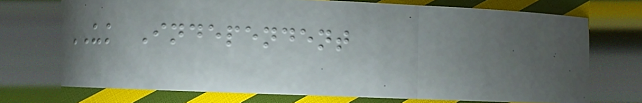UK Independent
